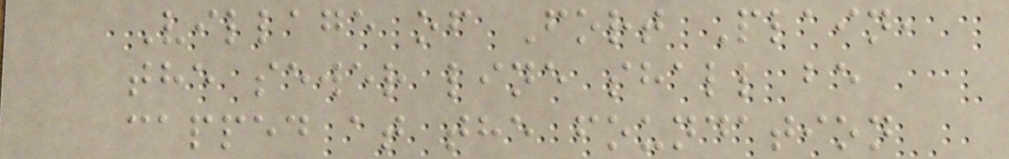Village of Fort Plain,
the sewer line shall be
capped at the foundation
